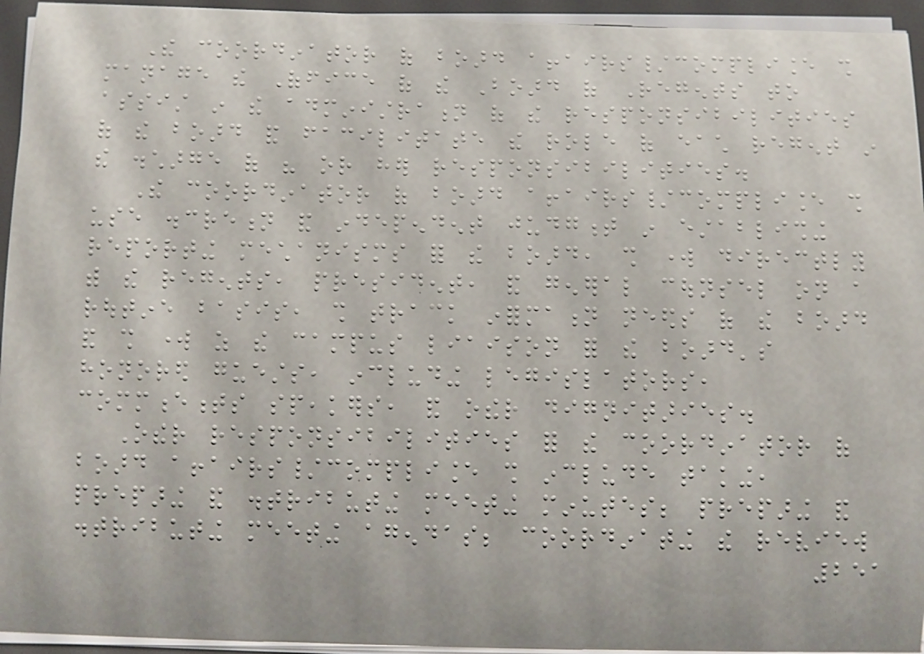The coordinator of board affairs/compliance shall
manage the Office of the Board of Regents to
assist in the administration of the responsibilities
of the board and facilitate the role of each regent in
the discharge of his or her responsibilities.
The coordinator of board affairs/compliance shall
use discretion and independent judgment in establishing
reporting mechanisms for the board, shall work directly
with the regents, president, and general counsel on a
routine basis, shall track information needs of the board
and shall work as the campus liaison for the board's
honored guests, including legislators,
commencements speakers, and other dignitaries.
Other responsibilities for the coordinator of
board affairs/compliance shall include taking,
preparing and distributing meeting minutes; preparing and
distributing meeting agendas; coordinating the review
251
